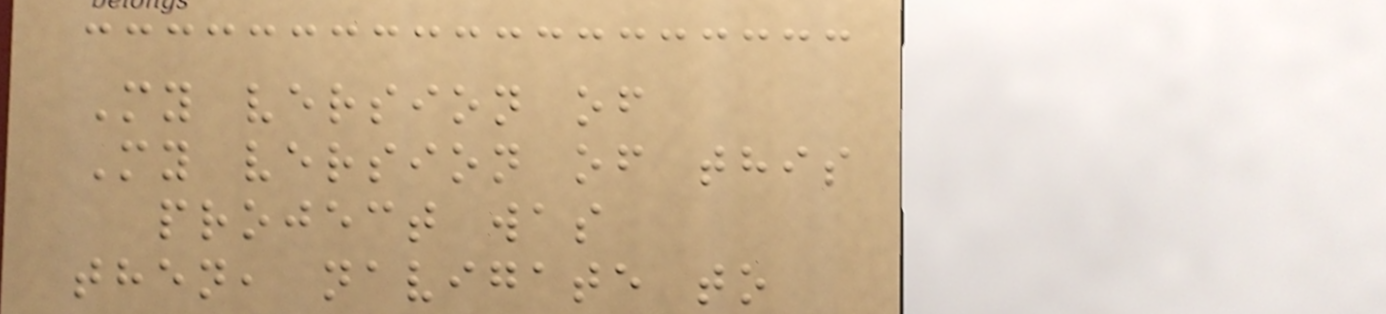My version of
My version of this
project was
then, navigate to
